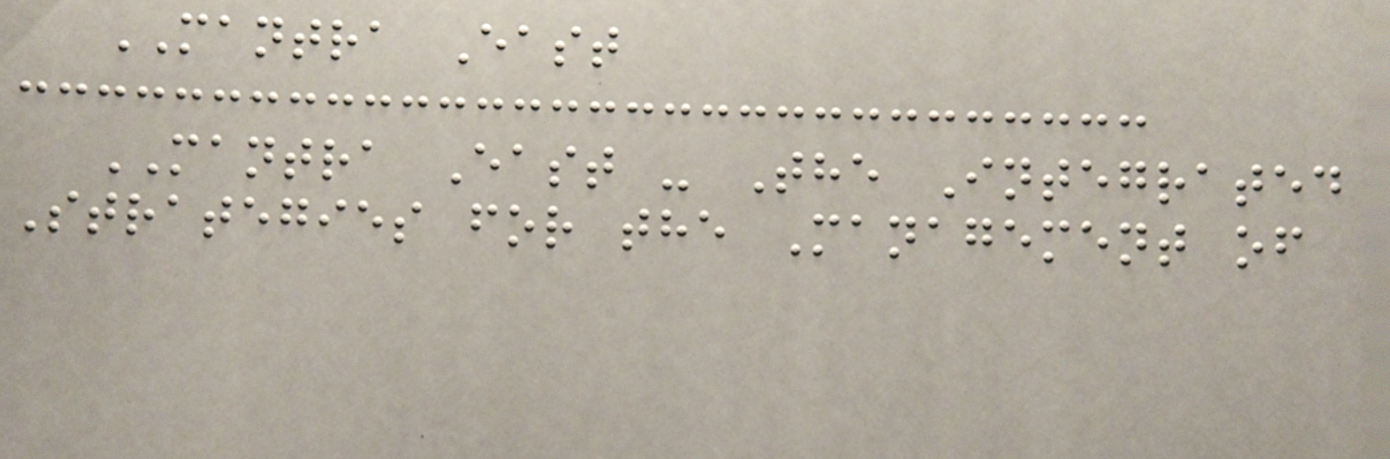MANTRA East
MANTRA East - The Integrated
Strategies for the Management of
